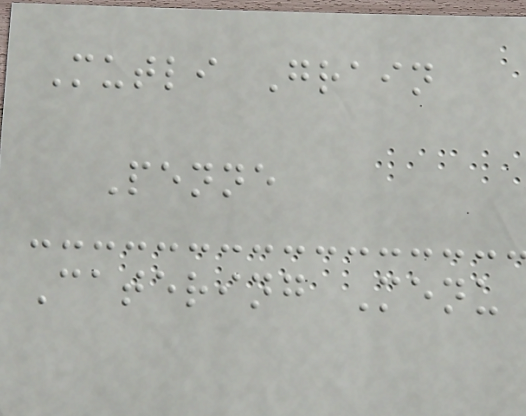Mutli Grain
Penne
Catering Menu
